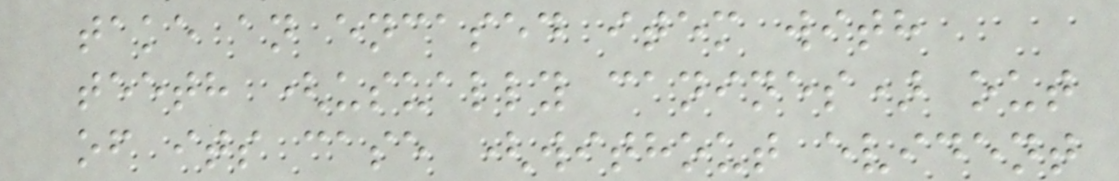take an encased item with
teeth (usually canines) out
of its case (without evident
